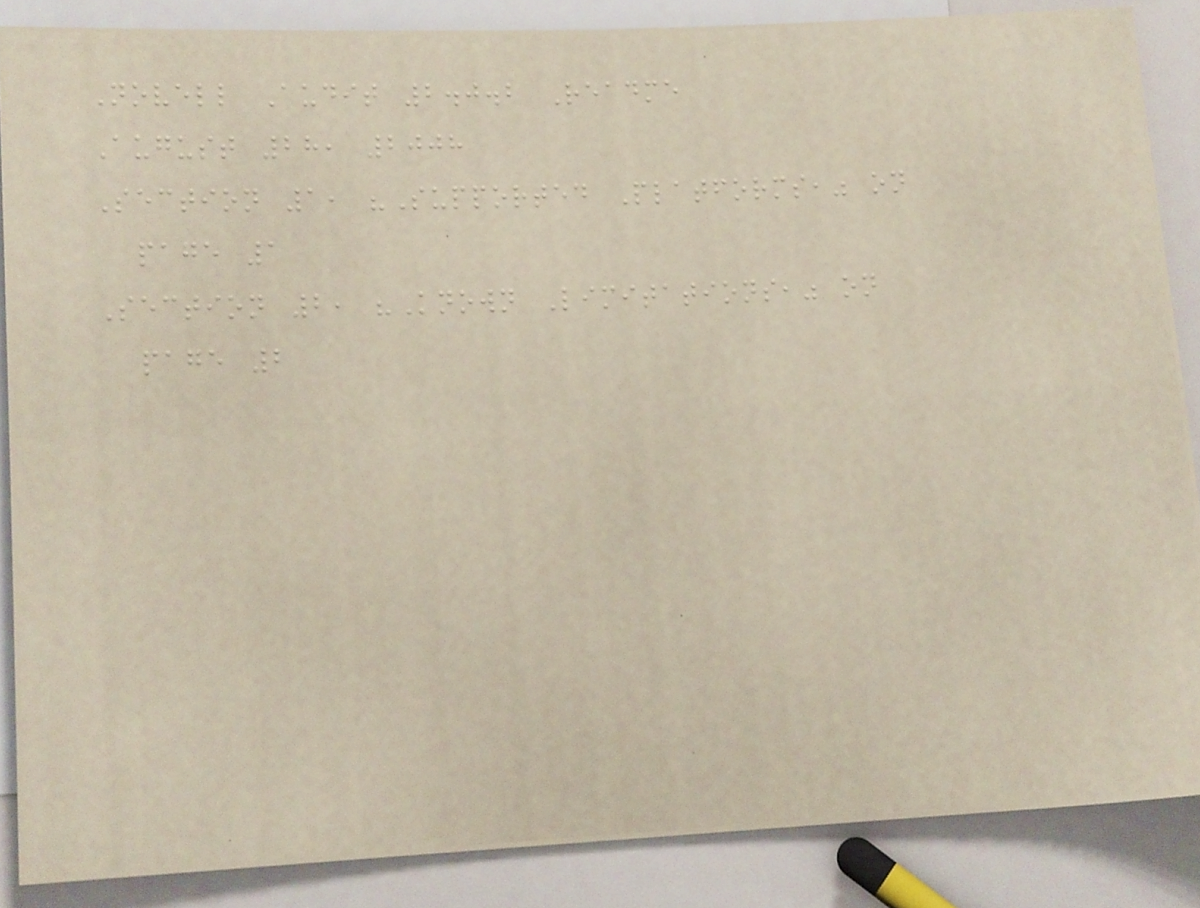Novell Audit 2.0.2 Readme
August 28, 2008
Section 1, "Supported Platforms," on
page 1
Section 2, "Known Limitations," on
page 2
